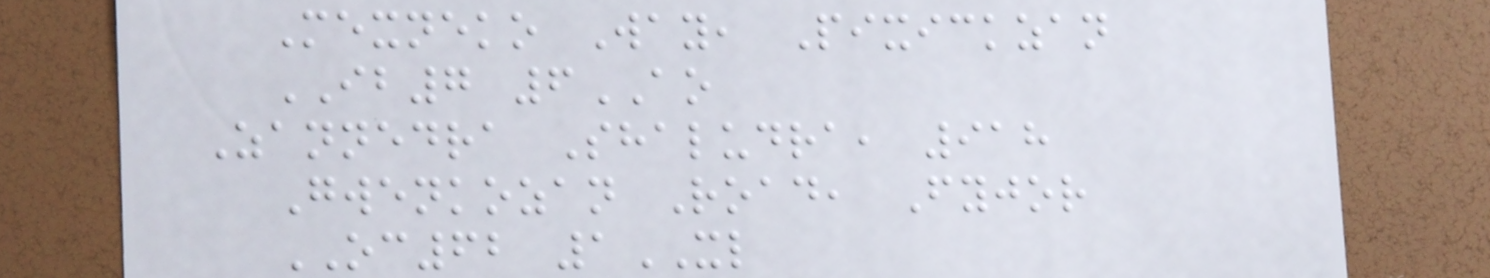Mexneko Way, Pixickzan
IB7 6AO
Zannedra Shaludra, 918
Gwenkozan Road, Fyjor
OC62 1XL
